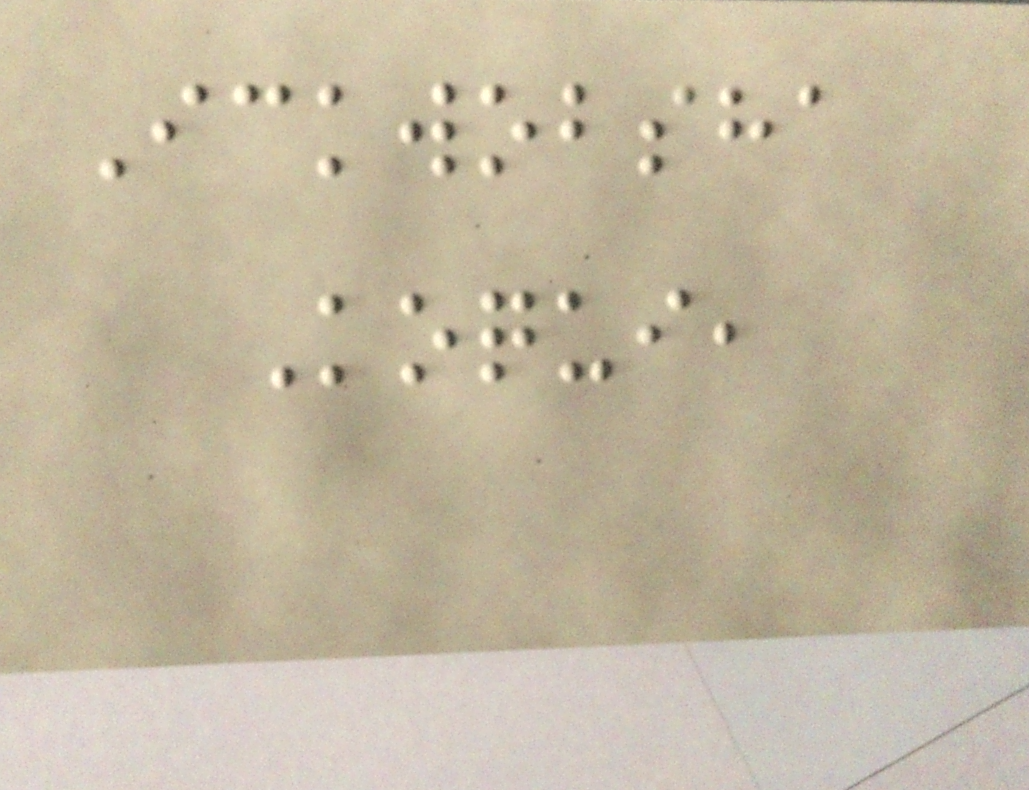Ickwobsha
Koqui,
